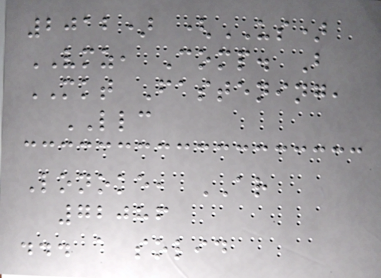2012) (US)
VMZ, Comp. B
MKT Fastening,
LLC
Lonoke, AR
72086
... a solid
